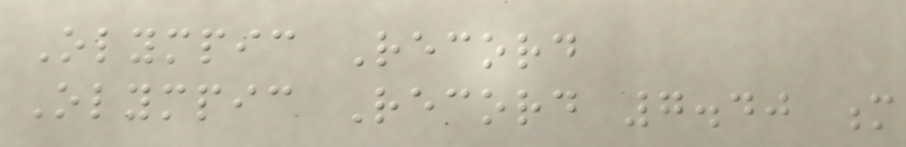Olympic Record
Olympic Record 7.40 m
